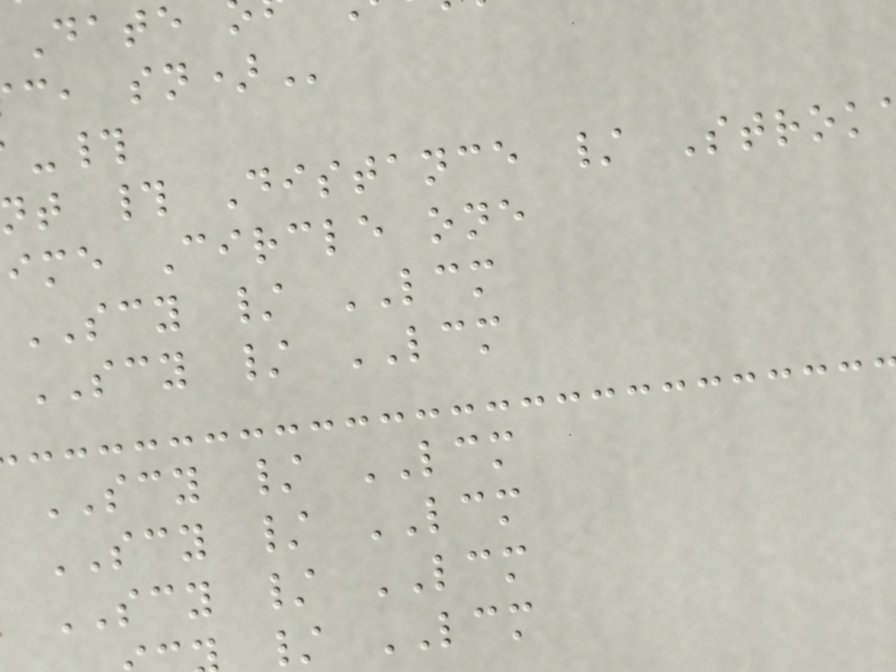t # Distance / Strok
ime Circle one
SCY / LCM
SCY / LCM
SCY / LCM
SCY / LCM
SCY / LCM
/ LCM
